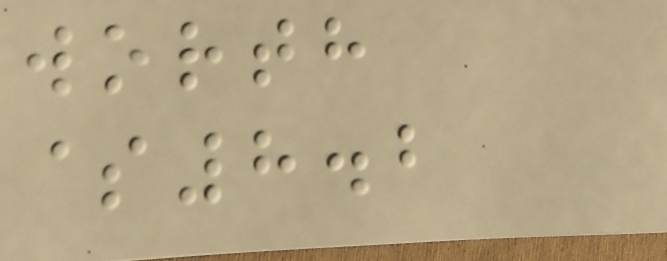worth
$8.2
